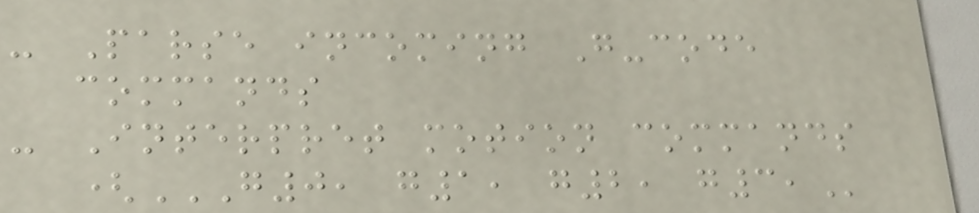- Parse incoming G-code
commands
- Interpret motion commands
(G0, G1, G2, G3,
